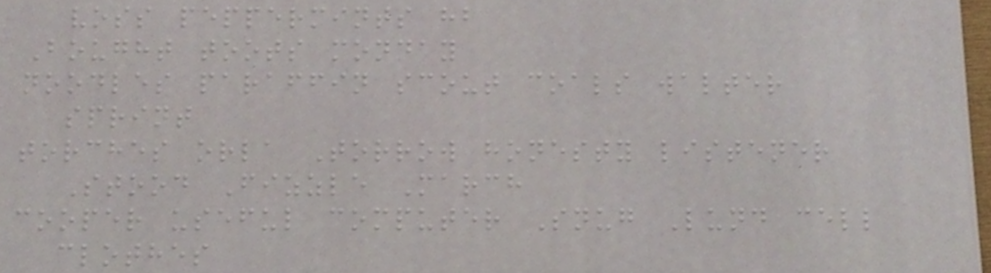voss peppermints hb
Bought toots monday
noodles paraffin scout coals walter
sprint
torches orla Torrow honesty listener
Stood Fizzle March
cooper useful computer Snug Lund cell
clothes
